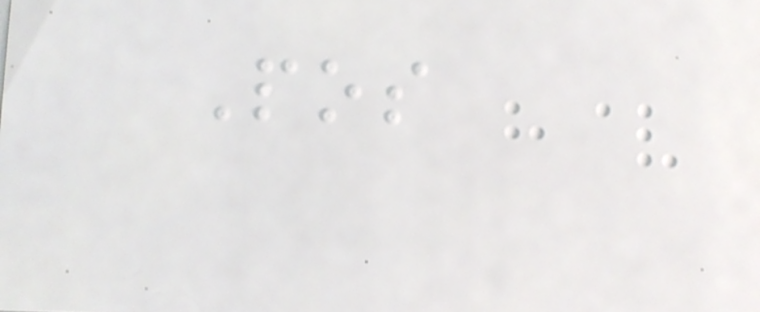Pos
